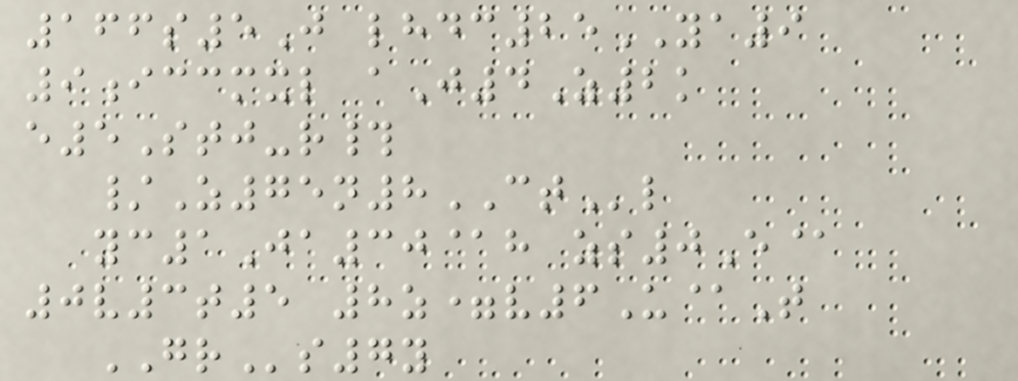166s5J lhdc25YA9
9iccmxl aJ4Z2k
e5Stj-r#
/Z75n8CTl
yc1Ja30@h zs0E@
0v3t5 8z=v6U@T
GRs7y
